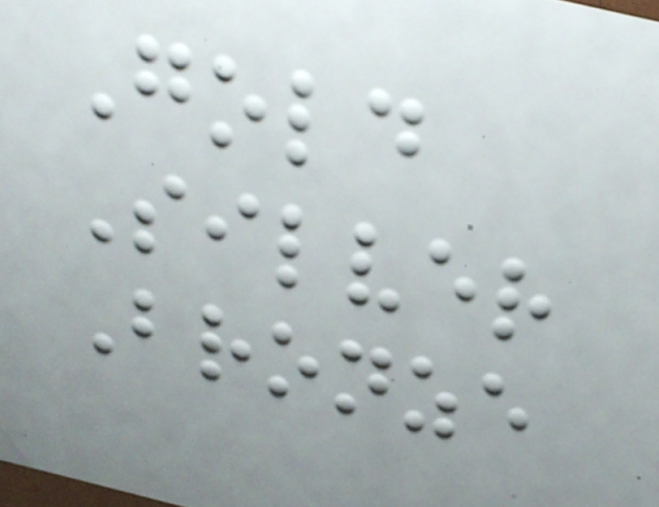Gold
Silver
Bronze
